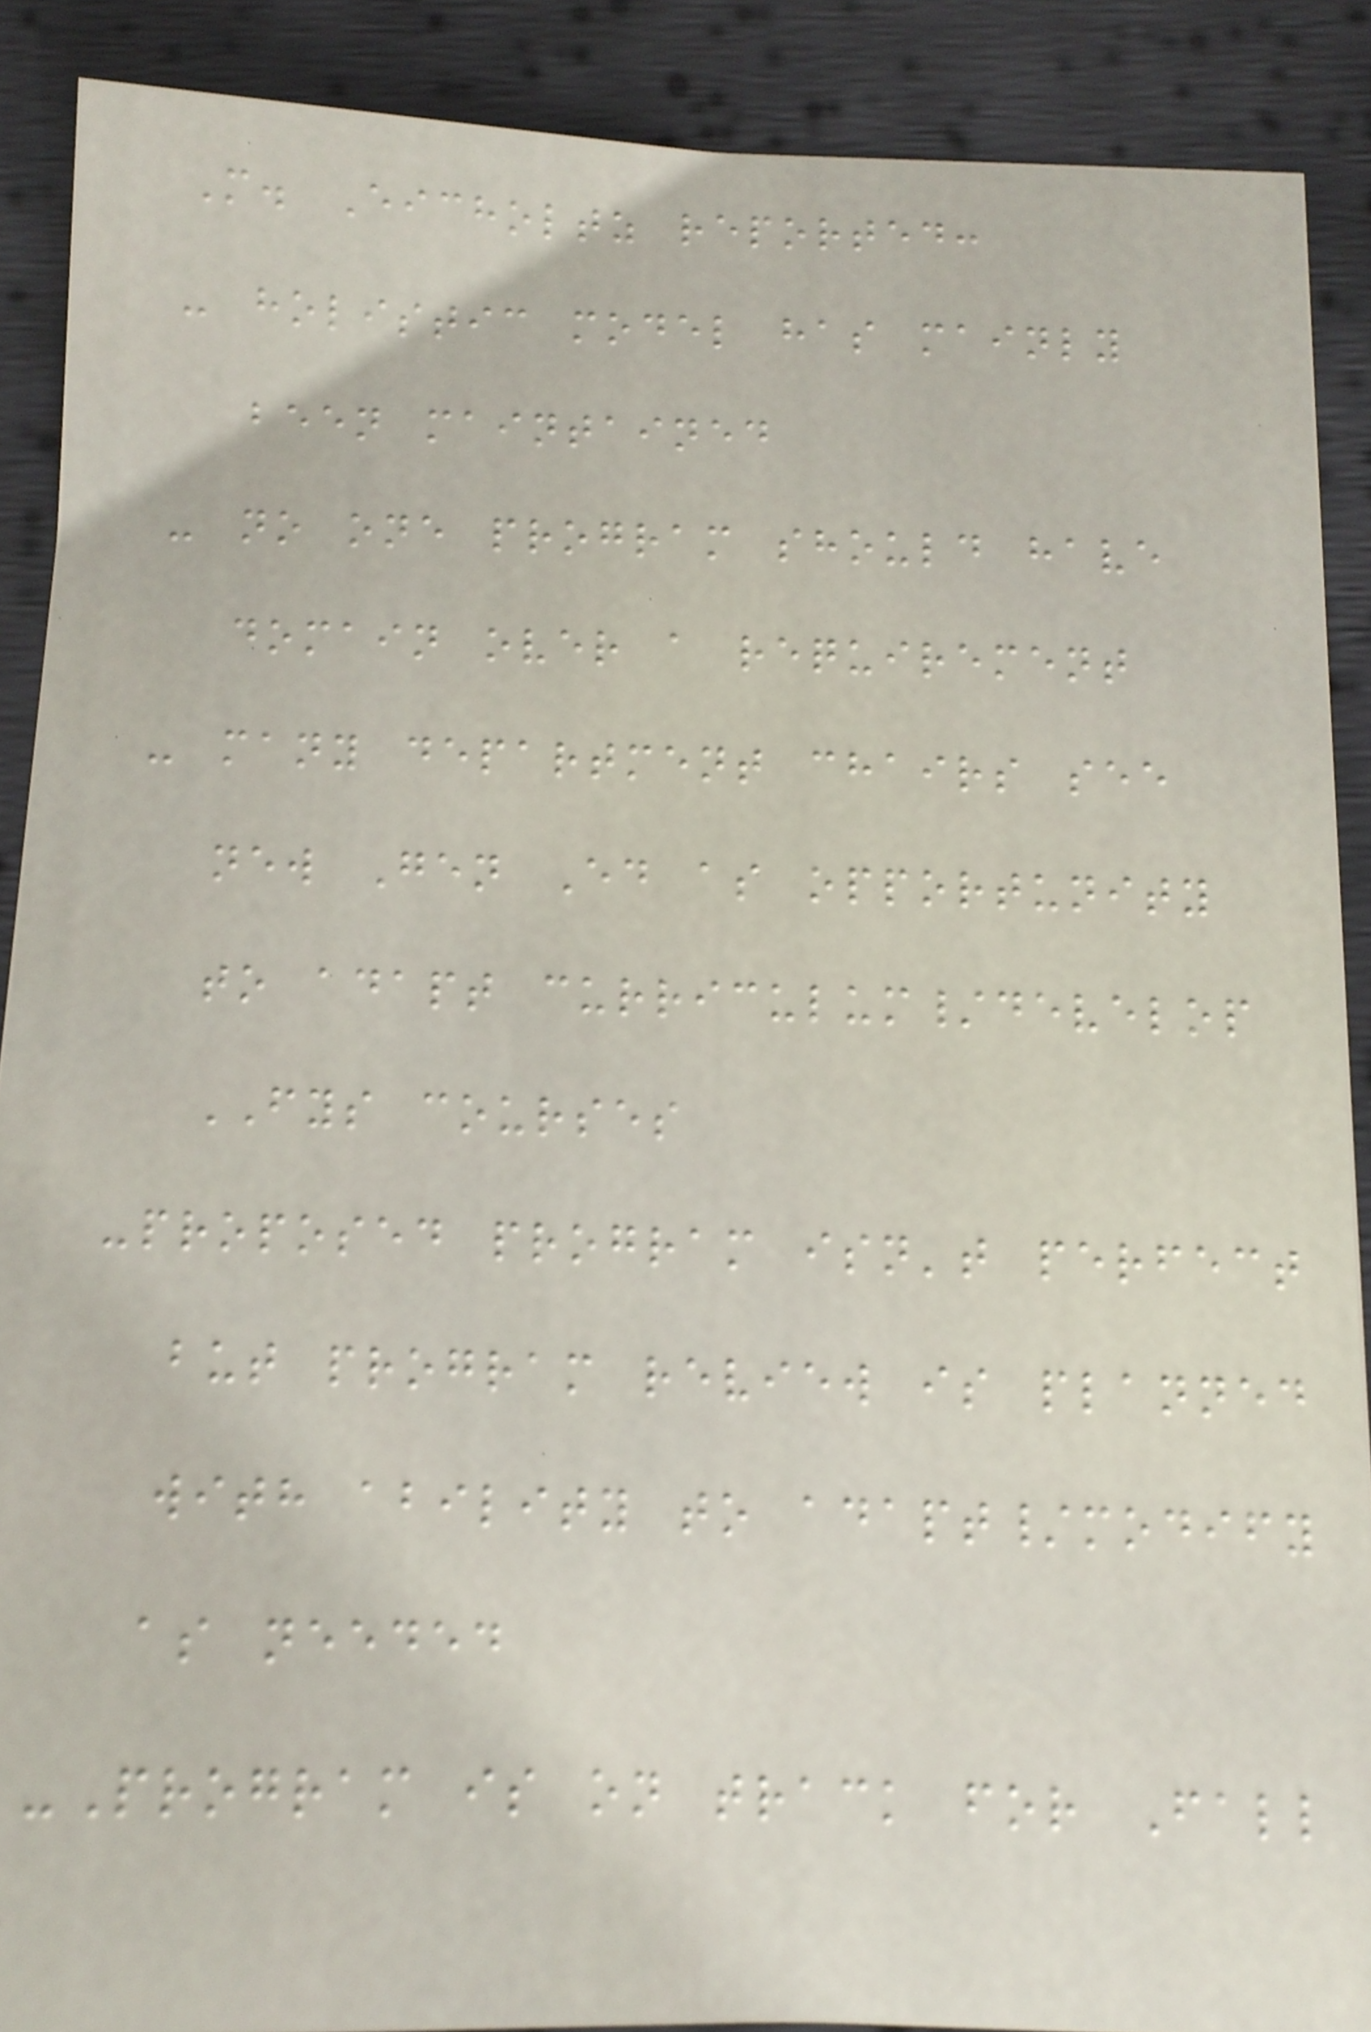M. Eicholtz reported:
- holistic model has mainly
been maintained
- no one program should have
domain over a requirement
- many department chairs see
new Gen Ed as opportunity
to adapt curriculum/develop
FYS courses
-proposed program isn't perfect
but program review is planned
with ability to adapt/modify
as needed
-Program is on track for Fall
